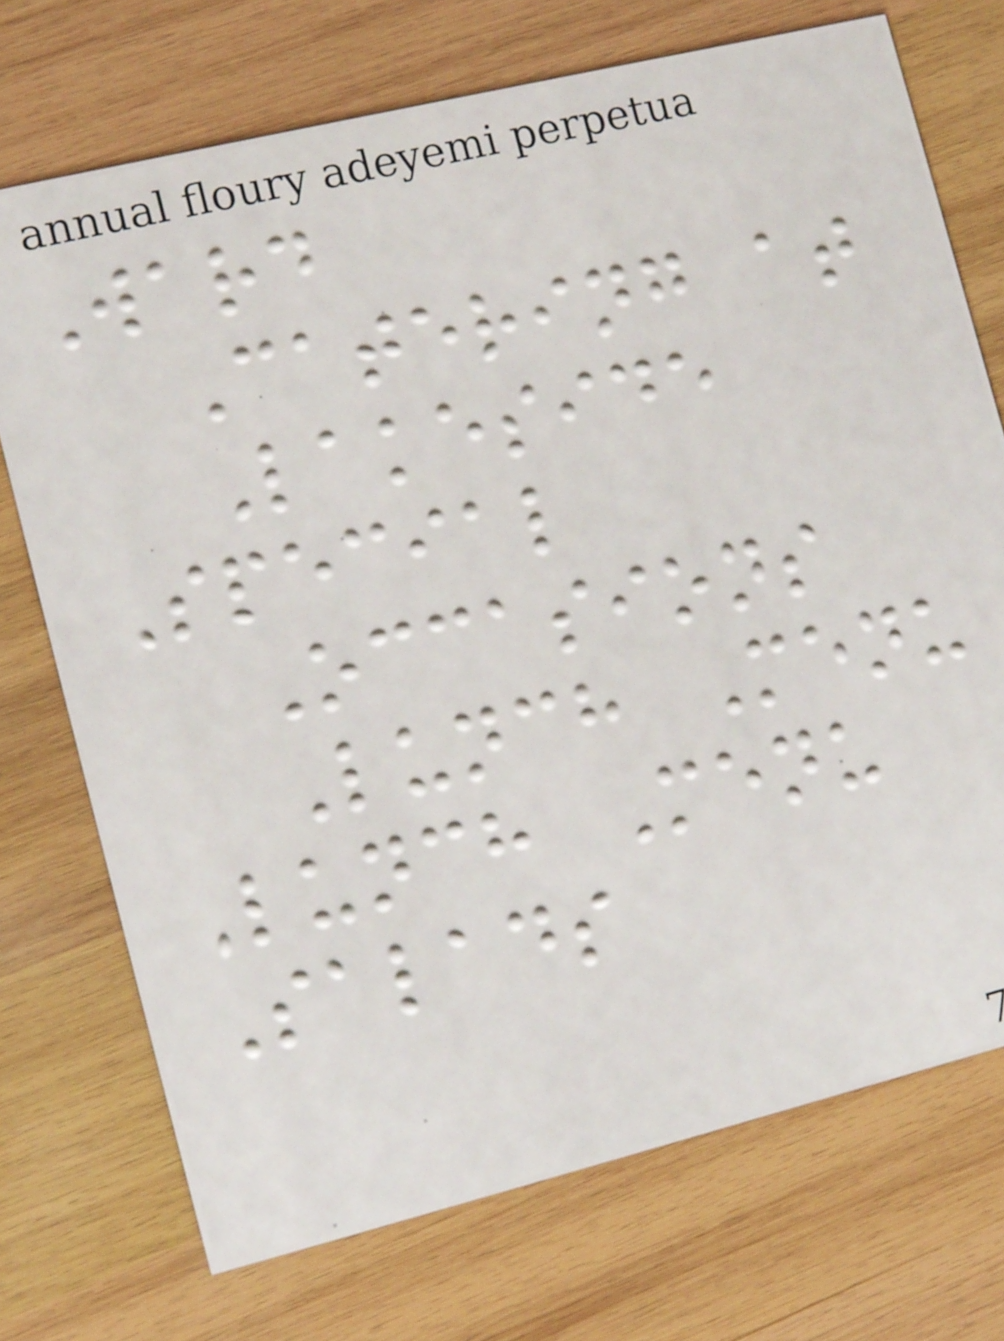Ward
Catering at
Lakeside
Special
Occasions
Lunch Menu
Lunch Menu
Salads
